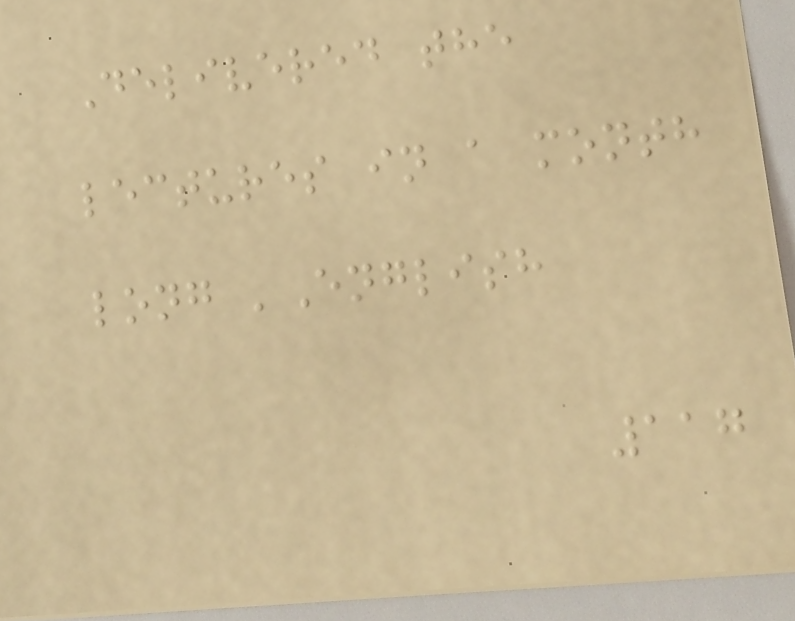Delivered the
lectures in a month
long 'English
117
